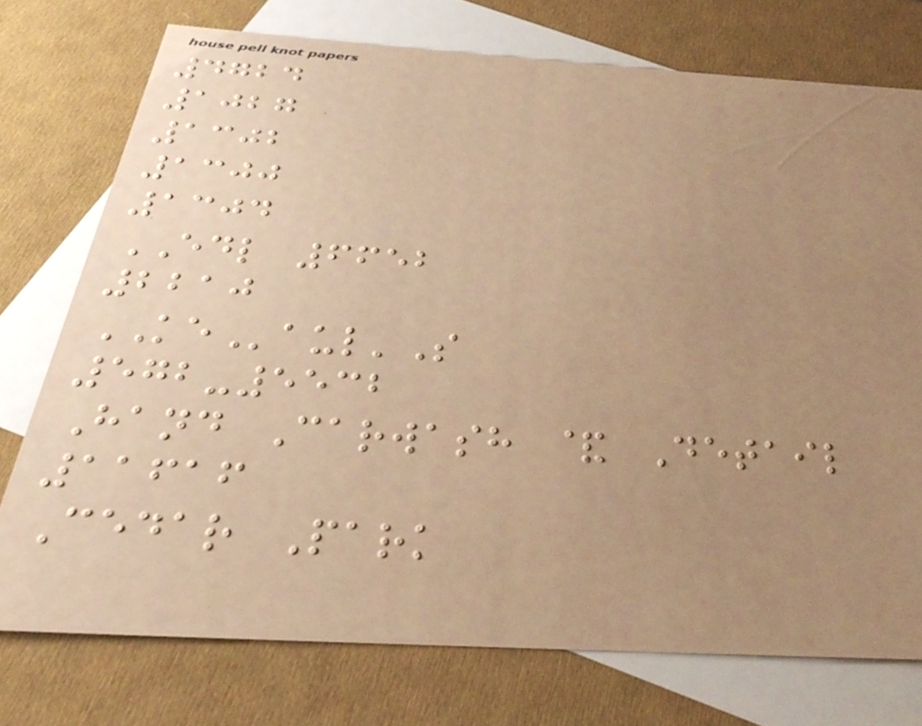4724
1027
1302
1300
1304
EDL 6652
2210
KEaul'S
572-5532
Hand Carwash & Detail
11616
Cedar Park
